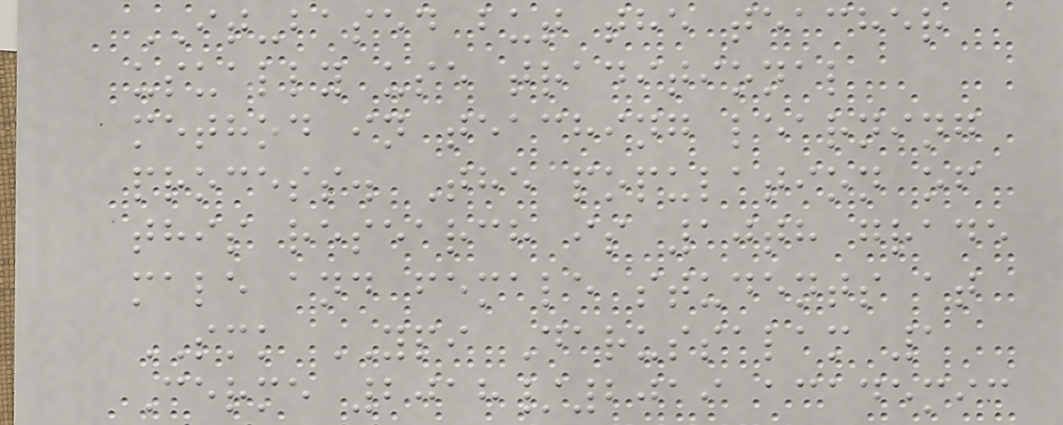IT-based but the teacher
usually use traditional
method in teaching learning
process. The population of
this research is 10th grade
male and female students at
SMK YPI Darussalam 1
Cerme 2018/2019 academic
